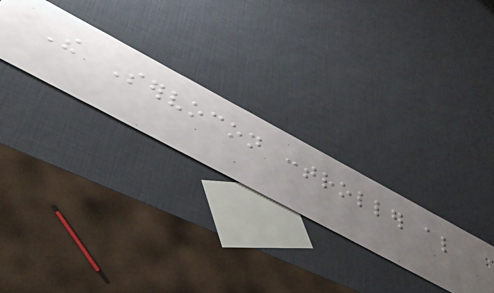The Servocon controller also
